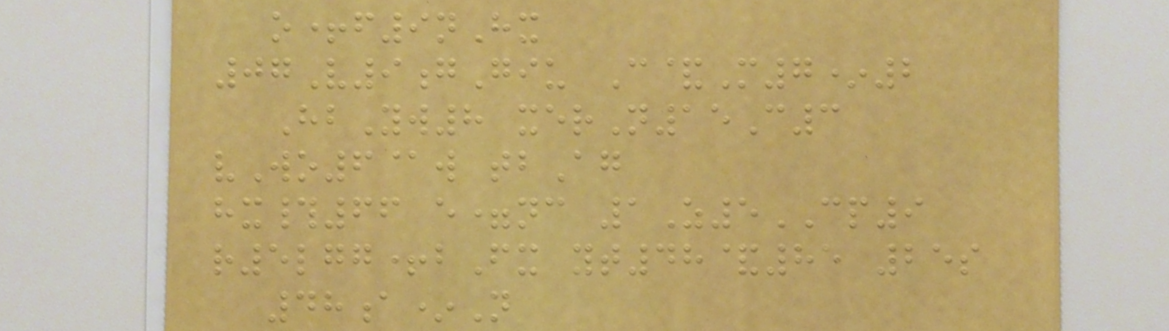o+f9nHx
07V9gGiu C&M7*2
HbYw8 xerN15C3
vWo6@w tbAg
hx#66 e=nc 1Z5CP9
r5lgg+bFx yt48&85 25s
48a*N
